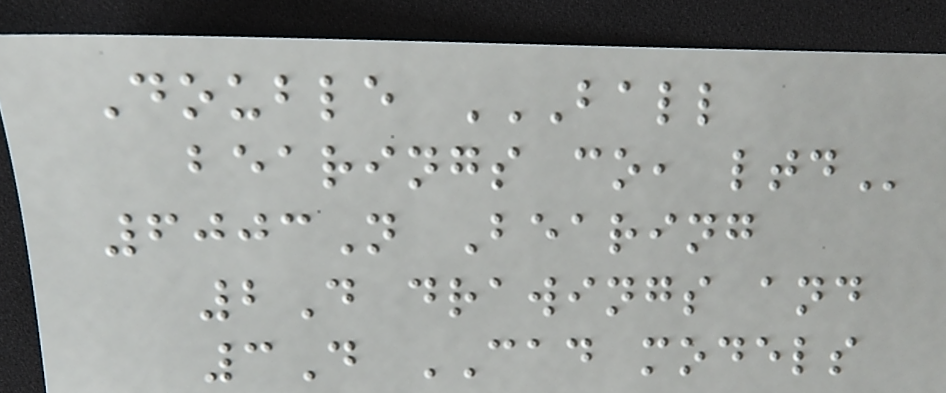Double BALL
BEARINGS CO, LTD
6003N Bearing
2D drawings and
3D CAD models
